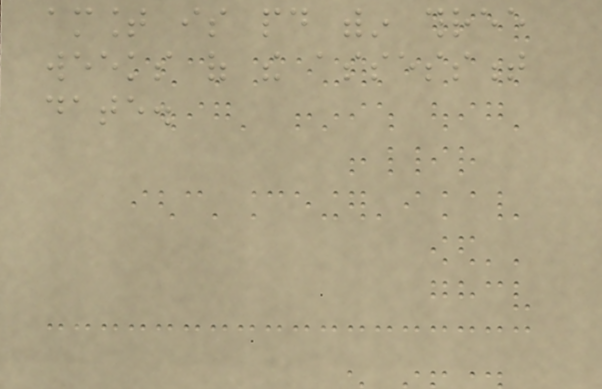amount is paid within three
weeks of the assessment
date.
